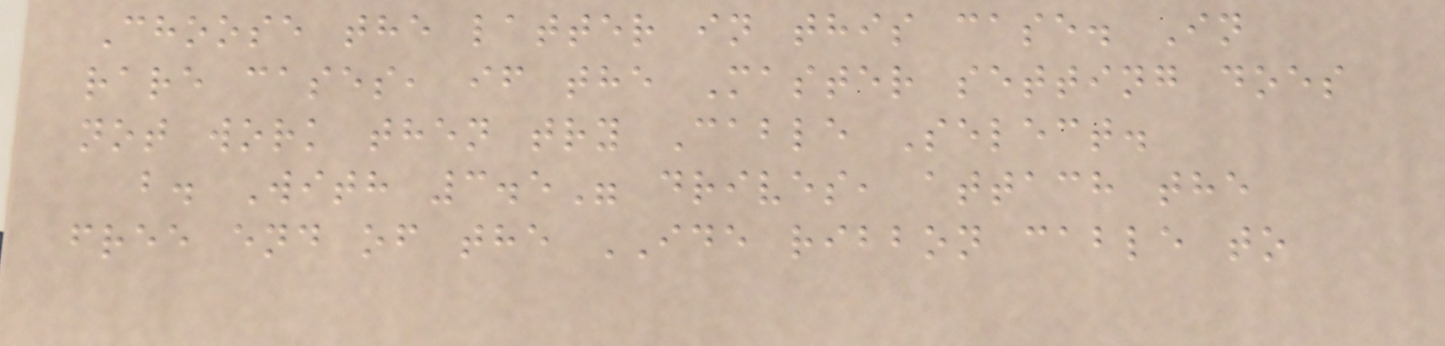Choose the latter in this case. In
rare cases, if the Master setting does
not work then try Cable Select.
b. With 3.5" drives, attach the
free end of the IDE ribbon cable to
